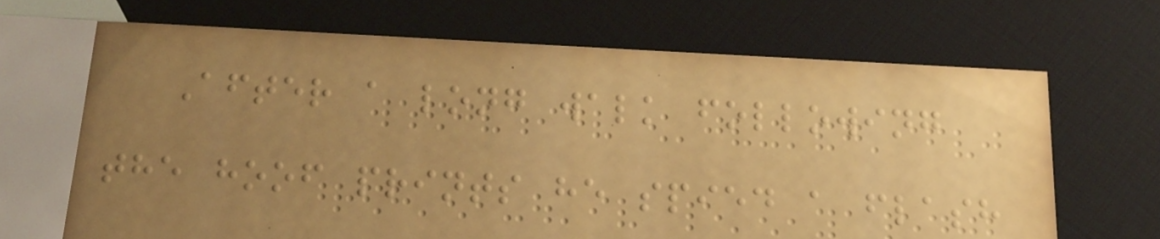After a long walk following
the hoof prints he spied a flash
